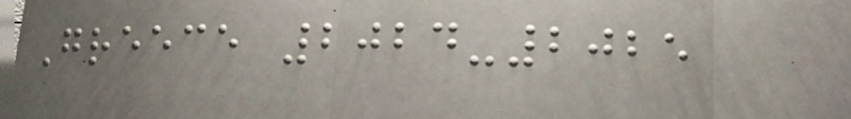Greece 2024-2025
